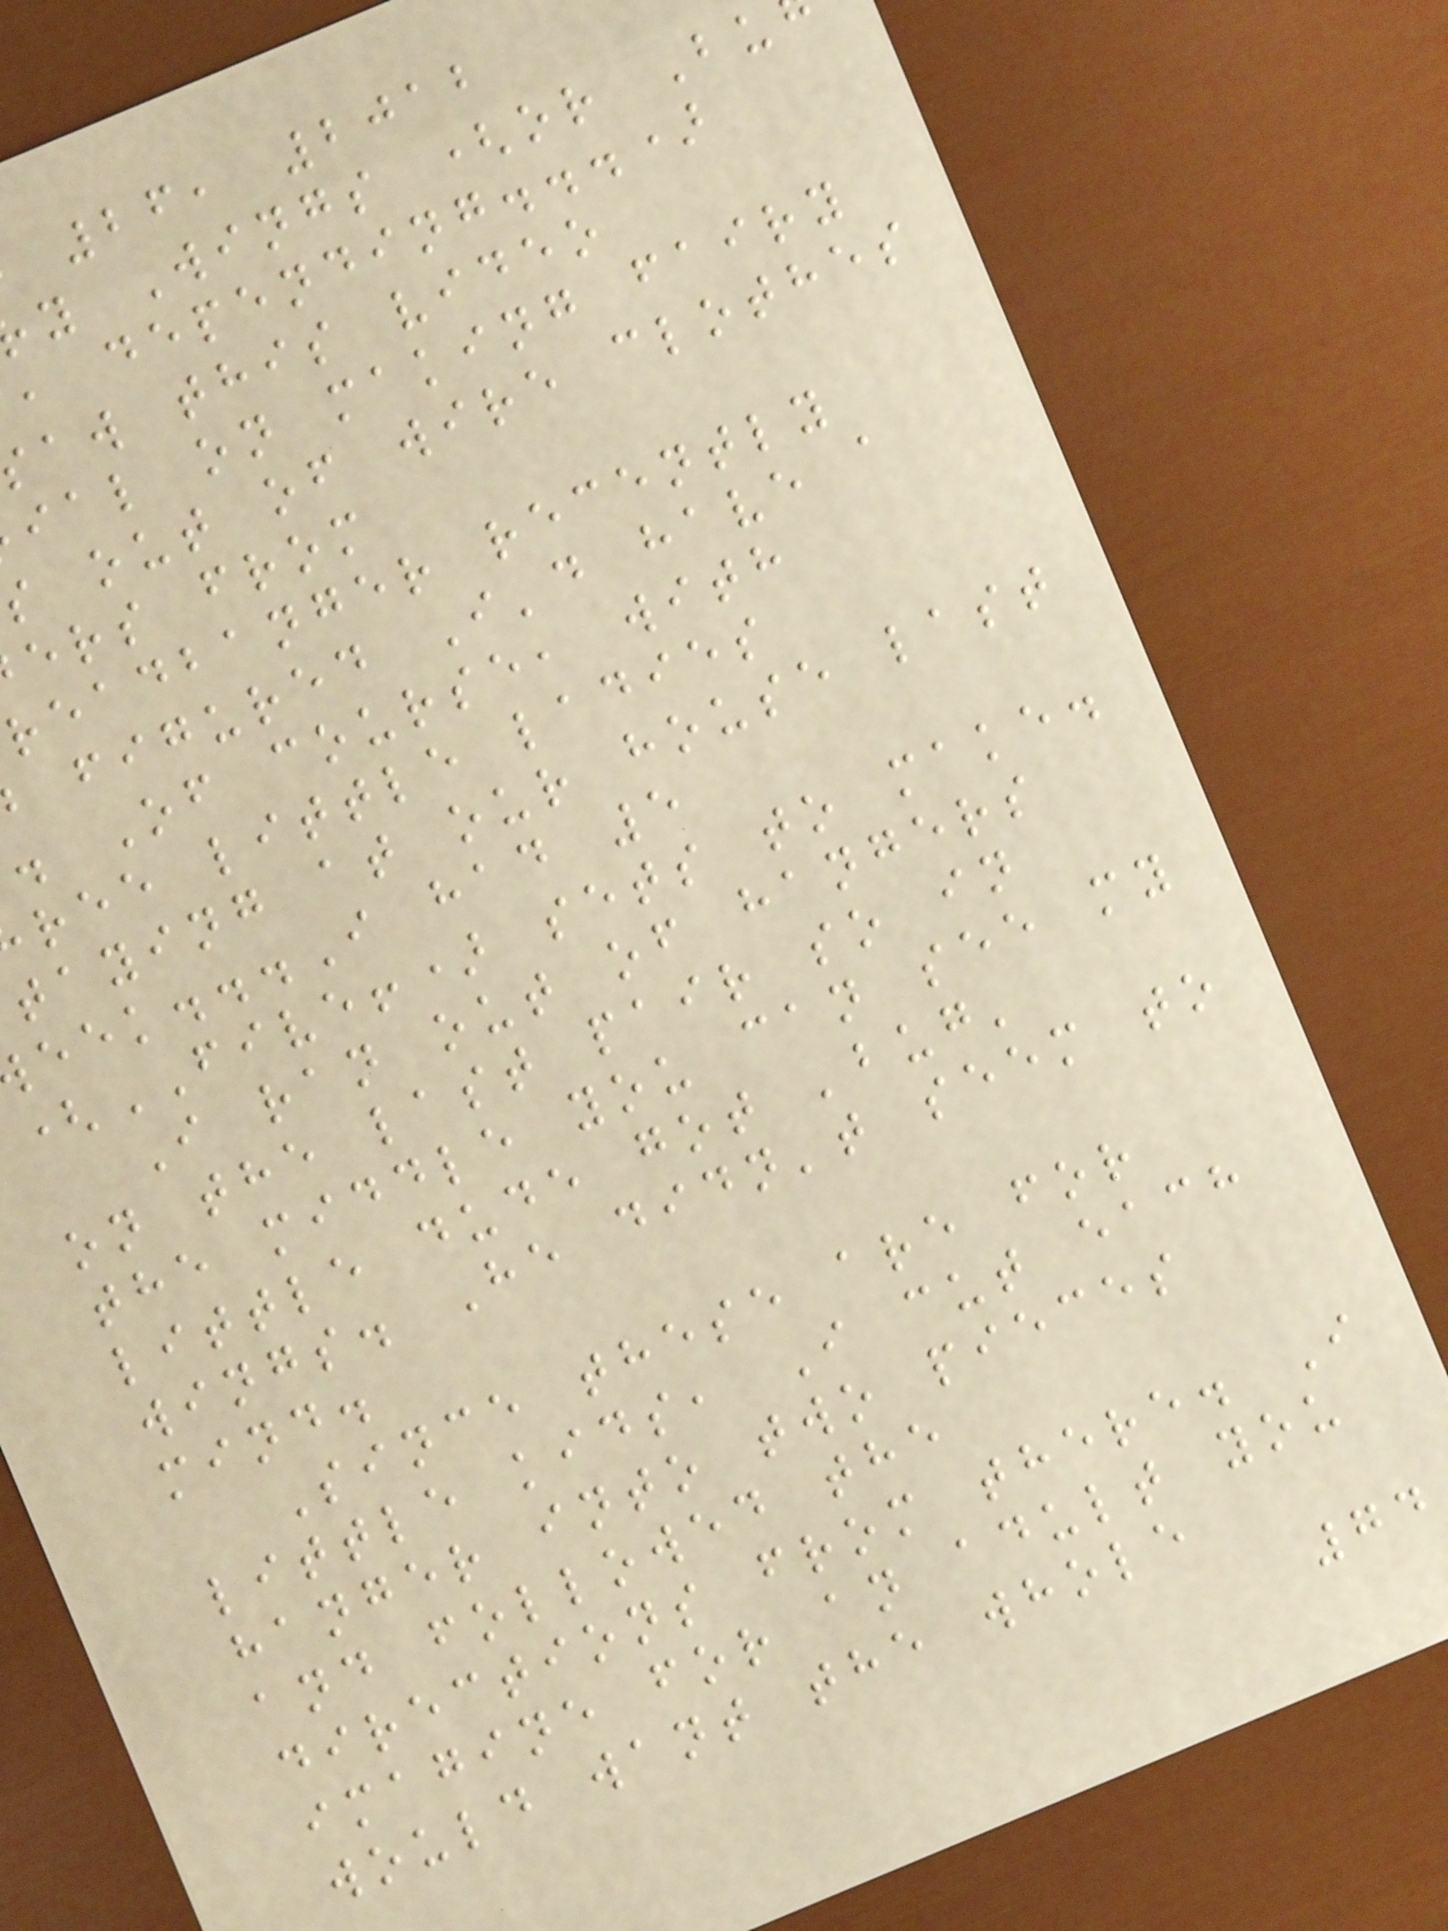26, 2012
y Wings (or Bu
, depending...)
aw this video
ial on making fairy
s out of wire clothes
ers from
readbanger recently
figured I'd have a
. Of course, with
ree little ladies
taying at our house last
eek...I had 5
(FIVE!) sets to make.
I ran out of hangers
on the last pair so in
the middle you can see my
little dude got 'bug'
wings. He didn't seem to
mind.
Since these are for
little kids, I cut each
hanger into two pieces
and followed the
directions from there. I
imagine for an adult you
would want the whole
74
